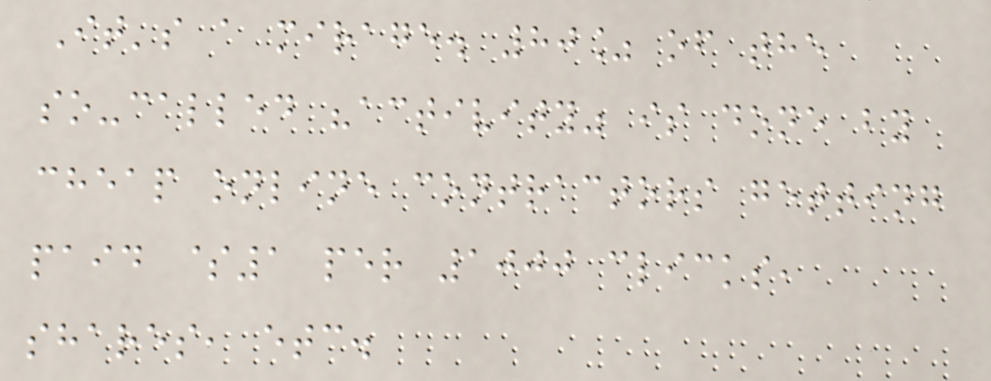It's a mirage. 80% of the
so-called "activity" is done by
cheap online contractors getting
paid $1 per 1000 clicks,
shares, etc.
